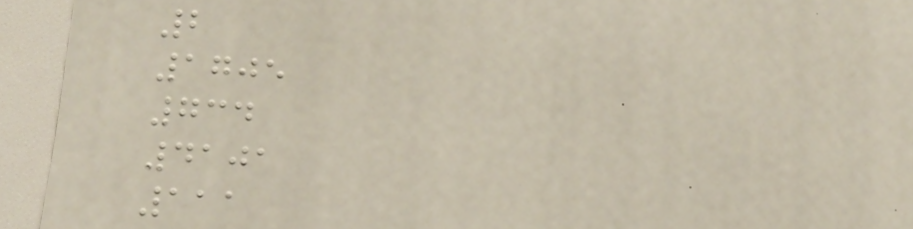2
1705
734
4101
111
